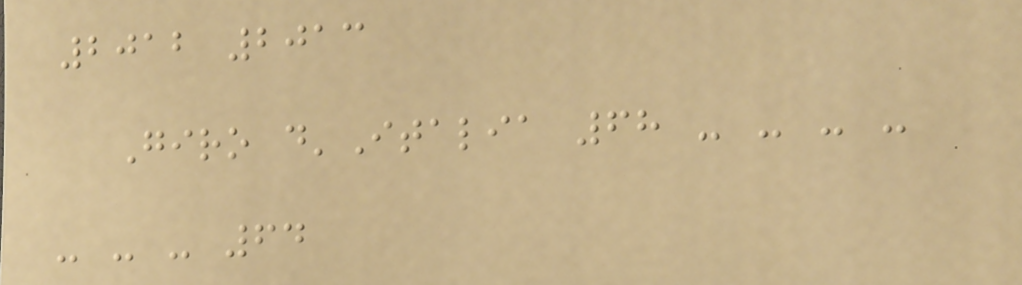2012 2013
Giro d'Italia 68 - - - -
- - - 64
